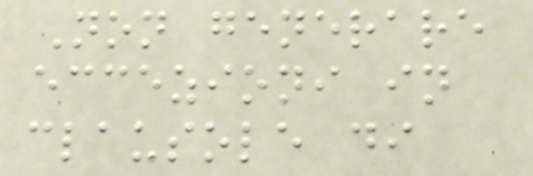Non generare
eccezioni in
clausole di
